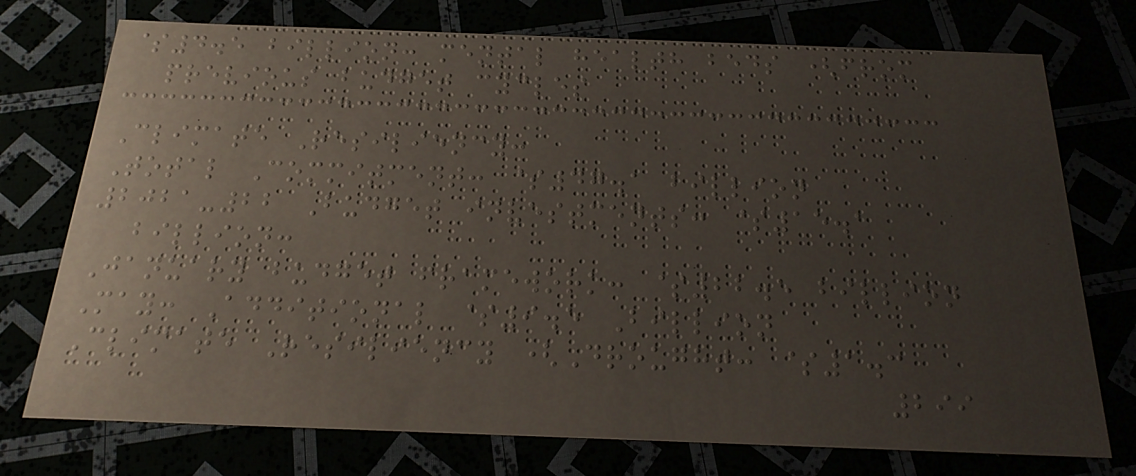$4.5 billion: mental health beds (from
previous budget cycles
Climate Resiliency:
Total Commitment: $47.1 billion
2021-22 Budget investments: $15.1
billion:
January budget framework: $22.5 billion
May: Additional $9.5 Billion
Climate Resiliency (Drought: $1.3
299
